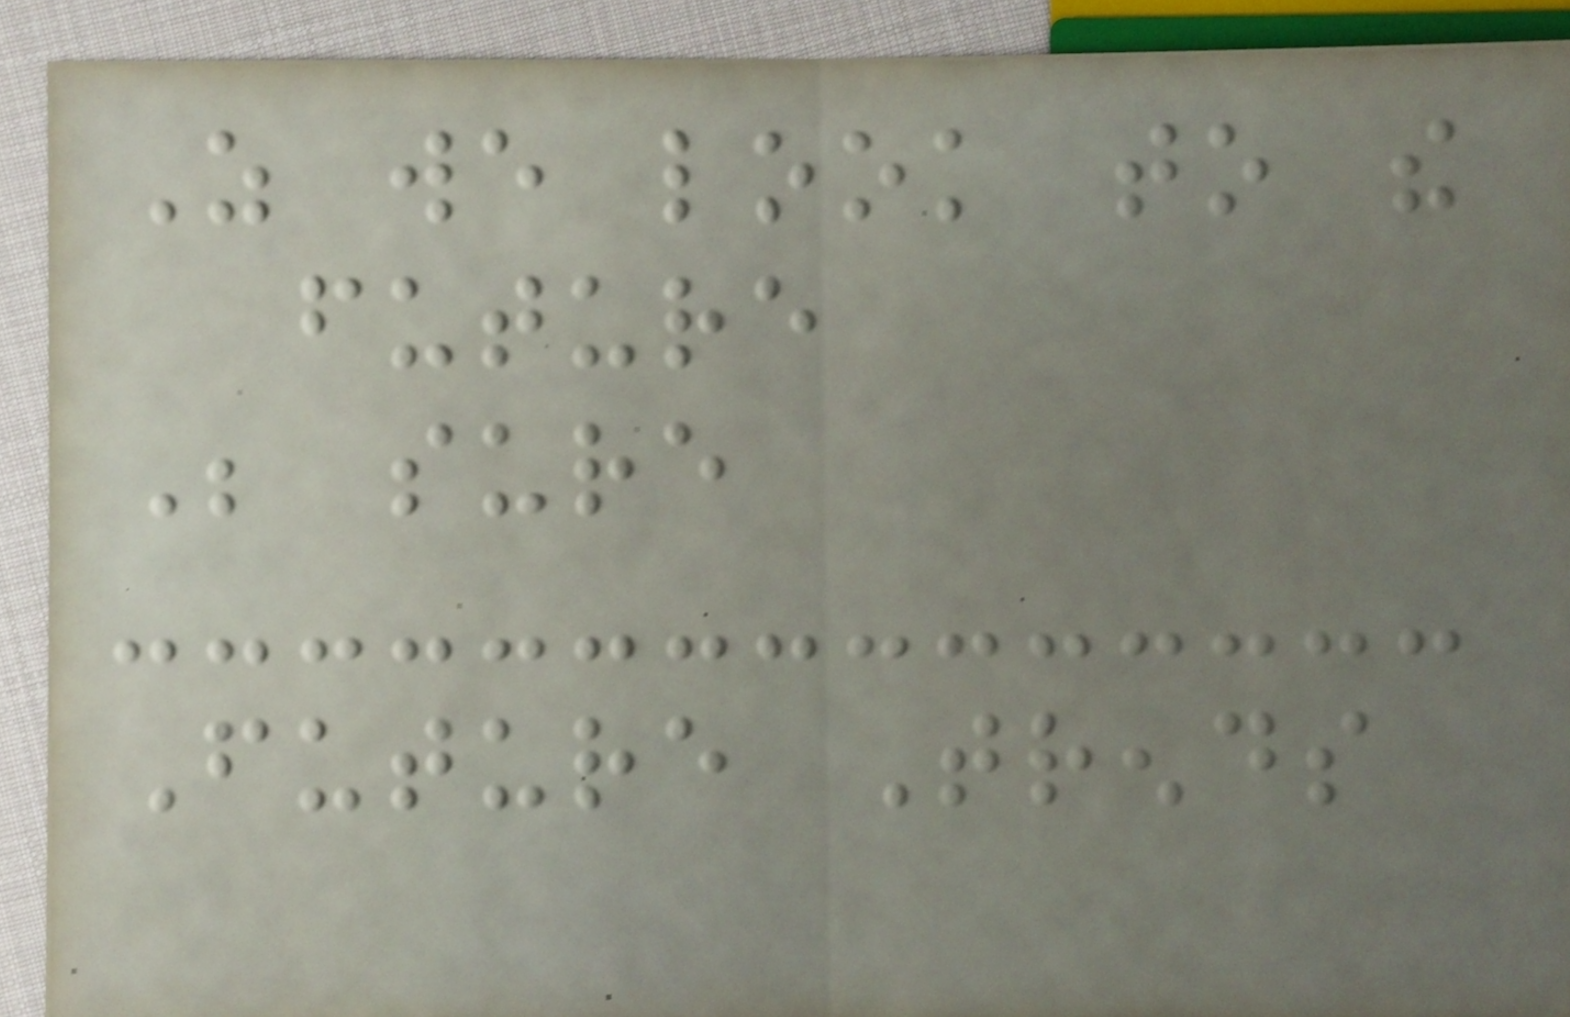As we look to the
future
Be sure
Future Trends
